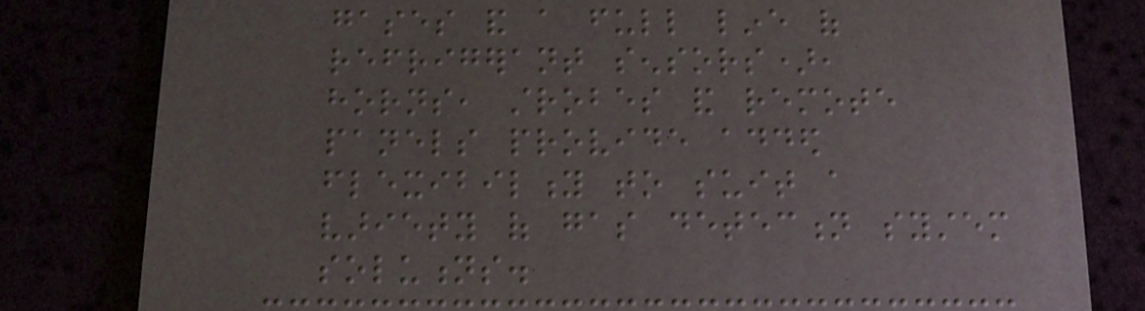gases and a full line of
refrigerant sensors),
horns, strobes and remote
panels provide added
flexibility to suit a
variety of gas detection system
solutions.
